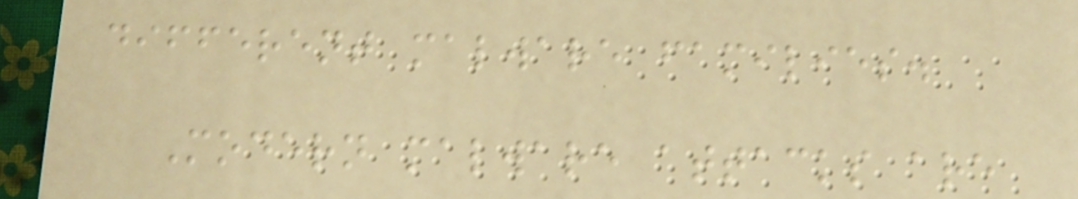different malware families.
Modern malware attacks are
